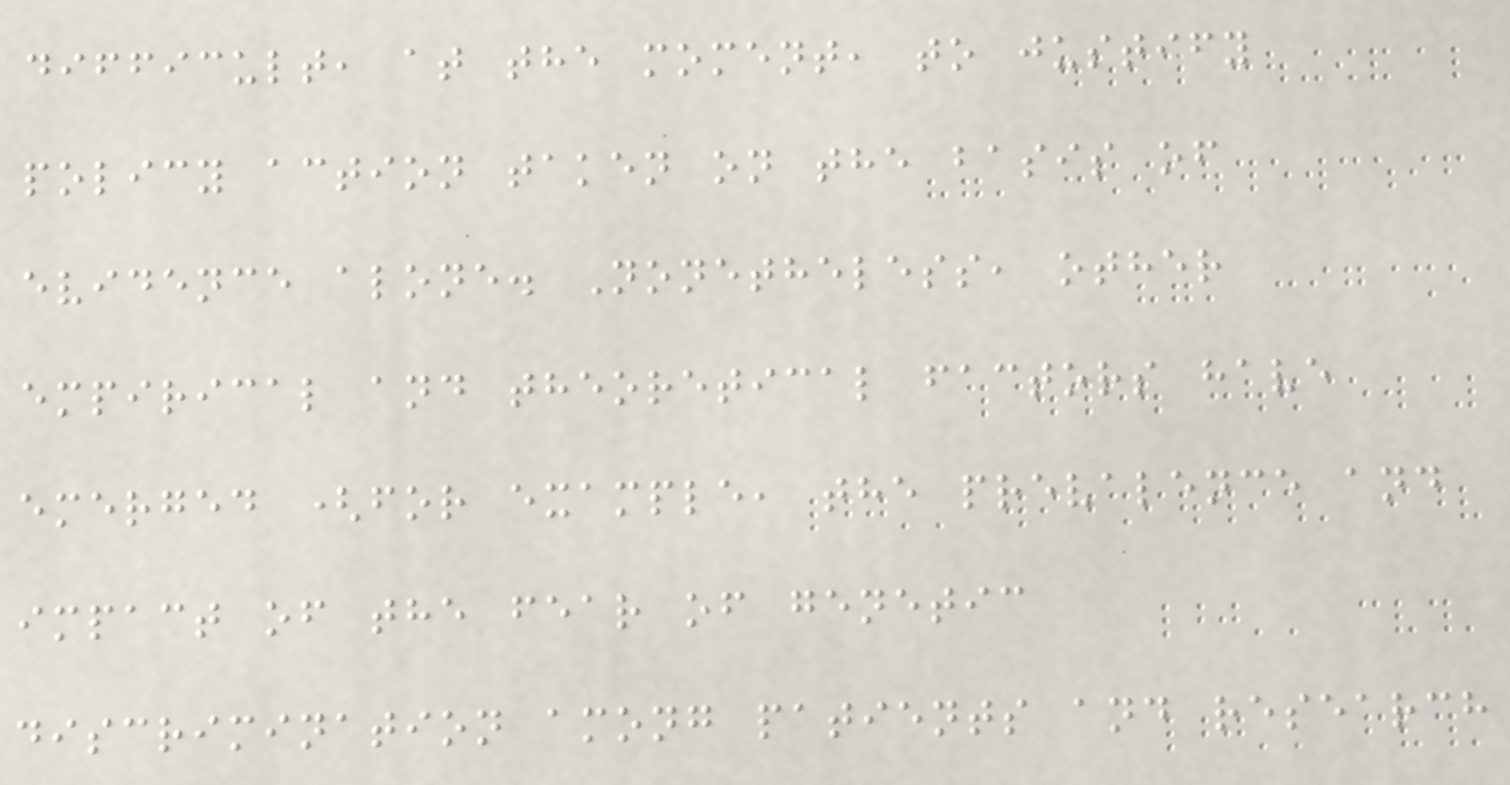difficult, at the moment, to justify
policy action taken on the basis of
evidence alone. Nonetheless, other
empirical and theoretical factors have
emerged (for example, the prevalence and
impact of the fear of genetic
discrimination among patients and research
